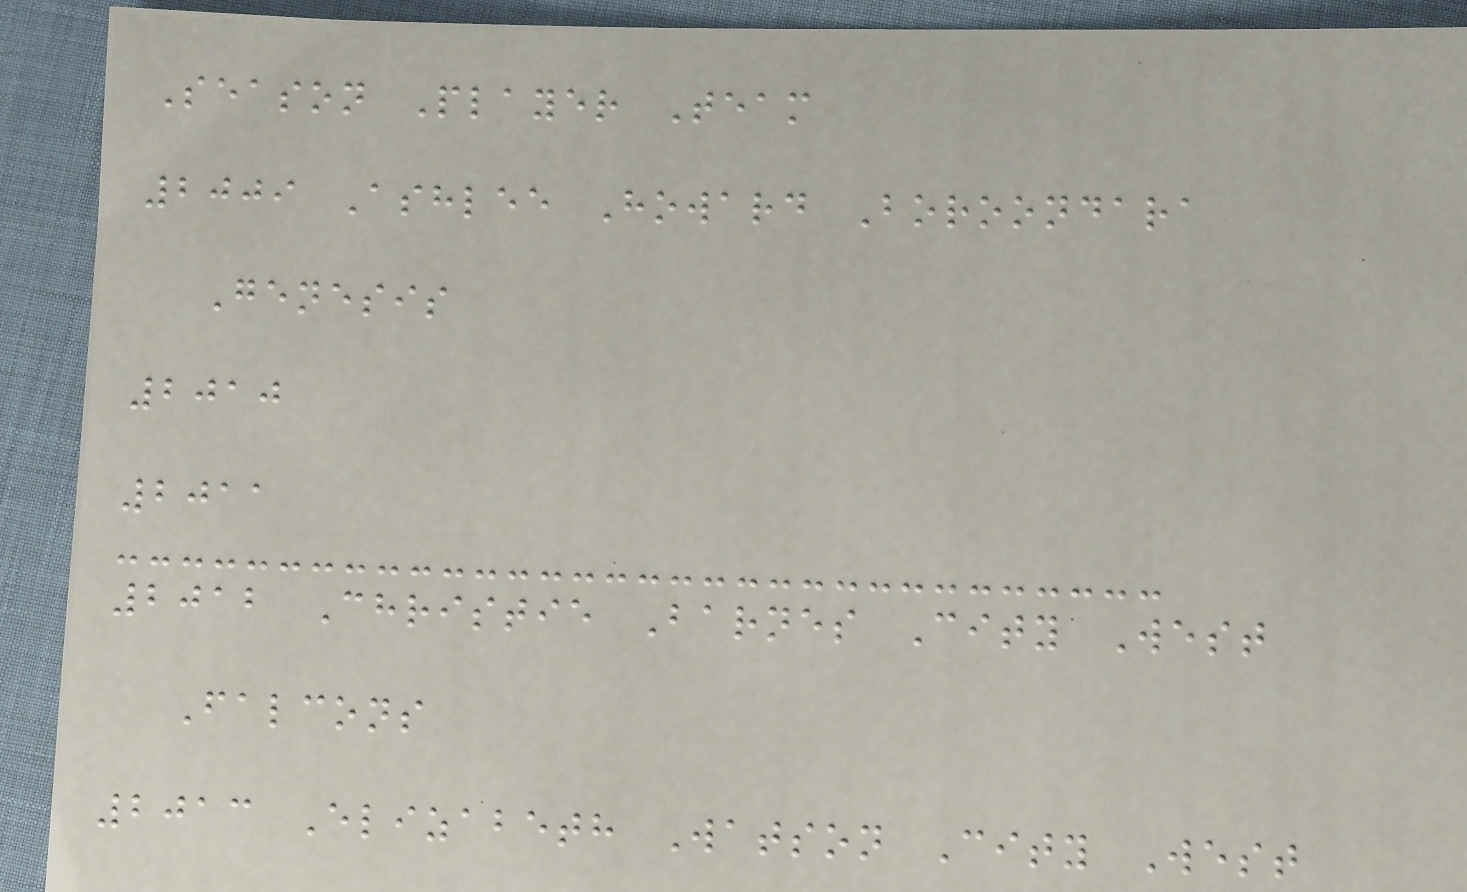Season Player Team
2009 Ashlee Howard Boroondara
Genesis
2010
2011
2012 Christie Barnes City West
Falcons
2013 Elizabeth Watson City West
